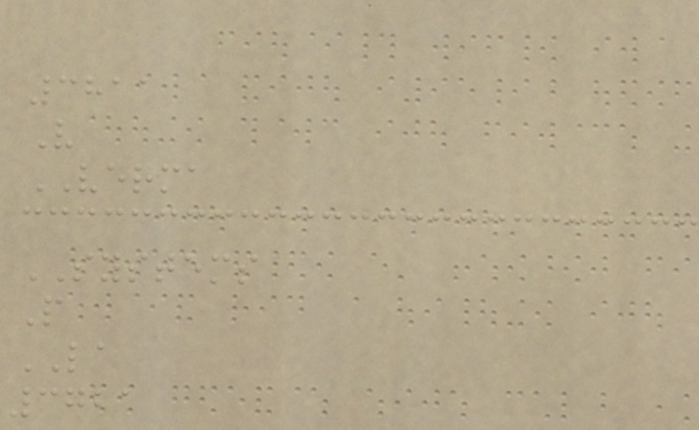3811
V
VERMA
SYSTEMS
P
LA
3721
